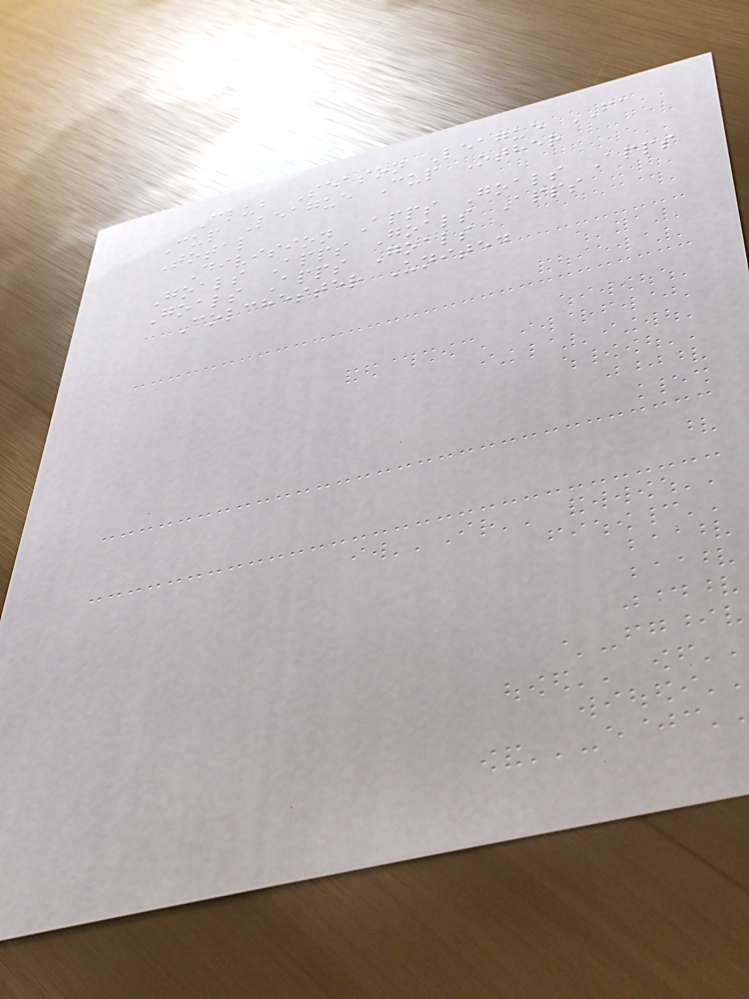Club Season League FA
Cup League Cup Other
Total
Division Apps Goals Apps
Goals Apps Goals Apps
Goals Apps Goals
Colchester United
